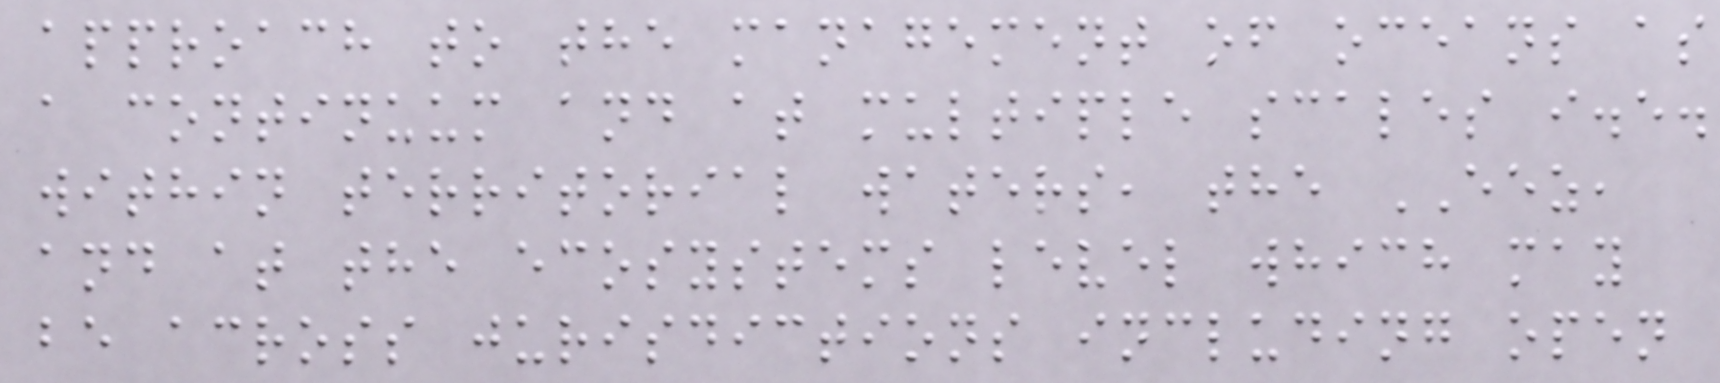approach to the management of oceans as
a continuum and at multiple scales i.e.
within territorial waters, the EEZ,
and at the ecosystems level which may
be across jurisdictions including open
